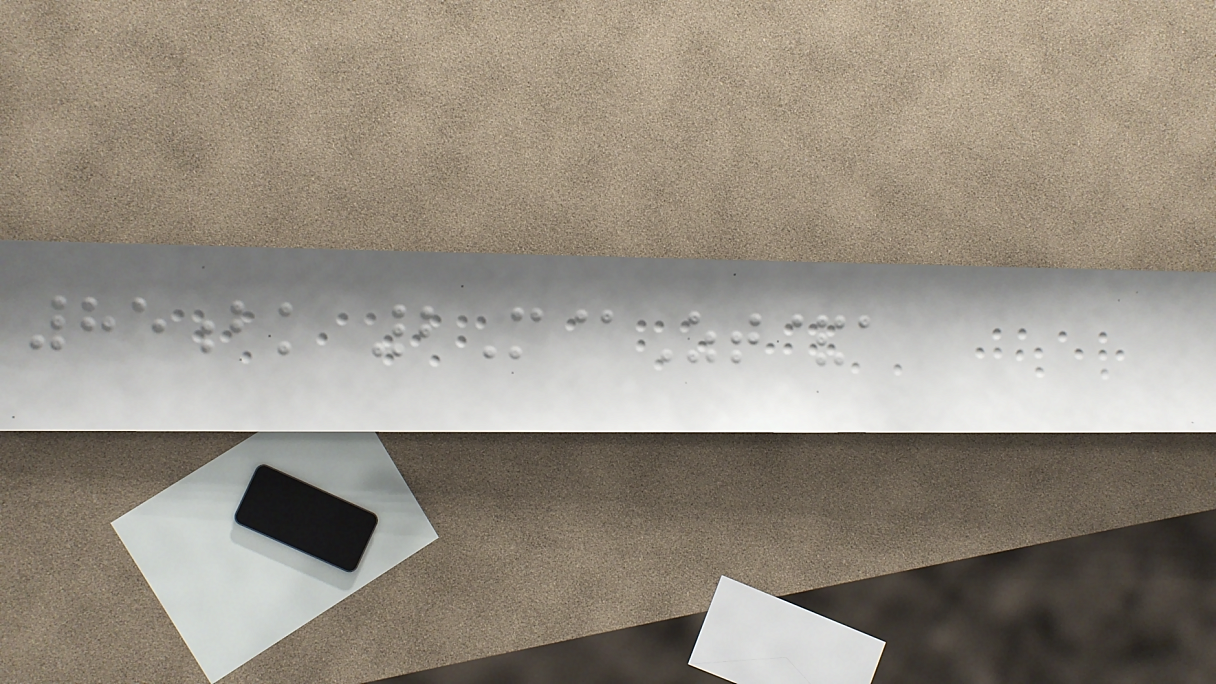85bk 2M@Zt&a
